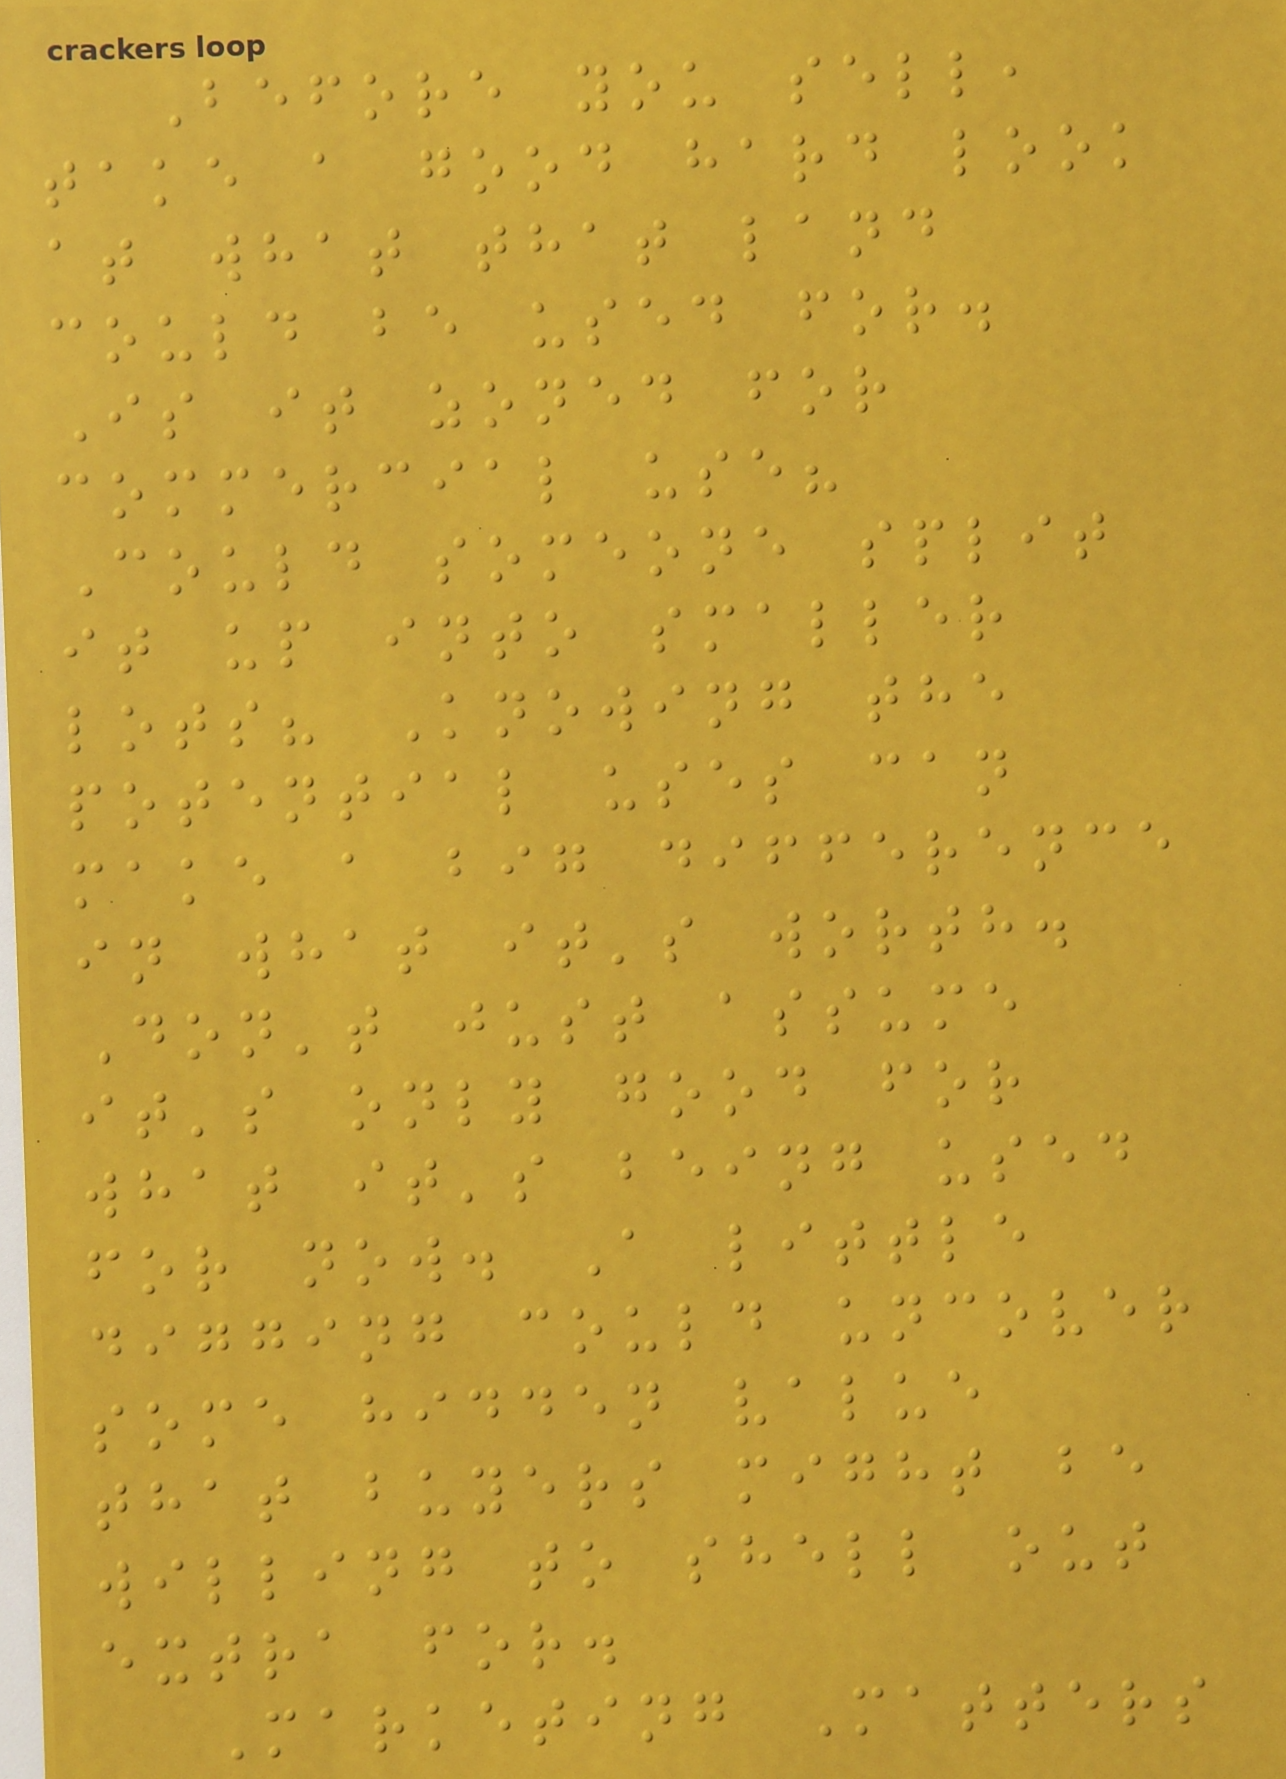Before you sell,
take a good hard look
at what that land
could be used for.
Is it zoned for
commercial use?
Could someone split
it up into smaller
lots? Knowing the
potential uses can
make a big difference
in what it's worth.
Don't just assume
it's only good for
what it's being used
for now. A little
digging could uncover
some hidden value
that buyers might be
willing to shell out
extra for.
Marketing Matters
